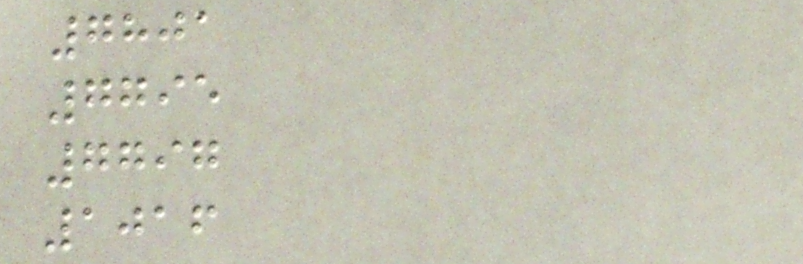7801
7795
7797
1016
